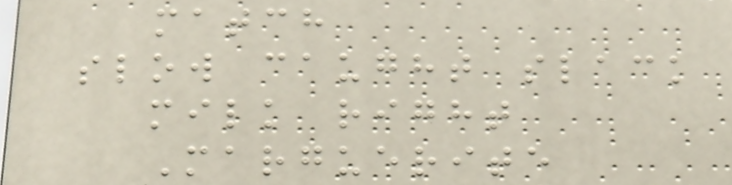match
slow caught slack
milk right
Marguerite
